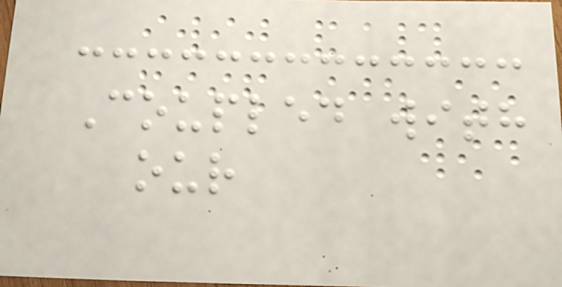Coupled with
our
